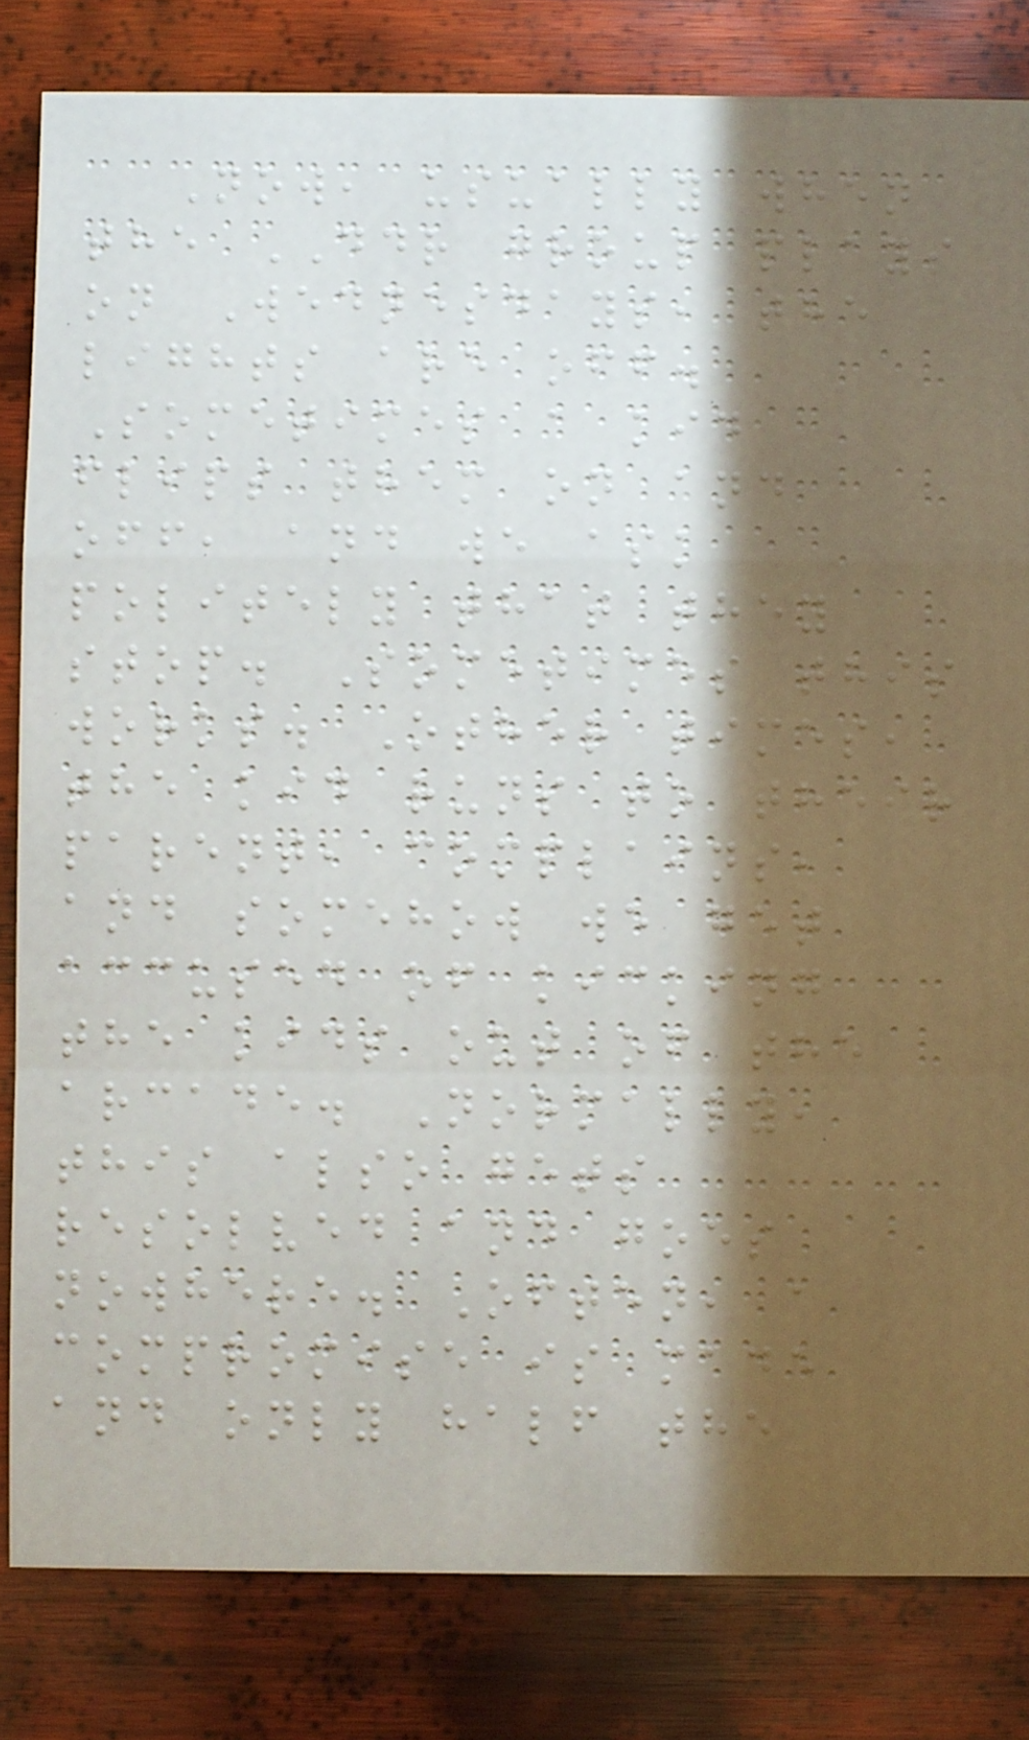Now, usually when
the DDR group plays
on Wednesdays, the
lights are off.
Sometimes a kid
flips them on and
off, and we ask
politely that they
stop. Sometimes this
works. Other times,
the kid runs to their
parent, complains,
and somehow we get
accused of kicking
the kids out of the
arcade. Normally,
this also gets
resolved and goes
nowhere. Often, a
compromise is made
and only half the
